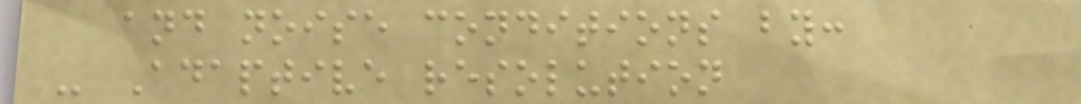and noise conditions by:
- Adaptive resolution
